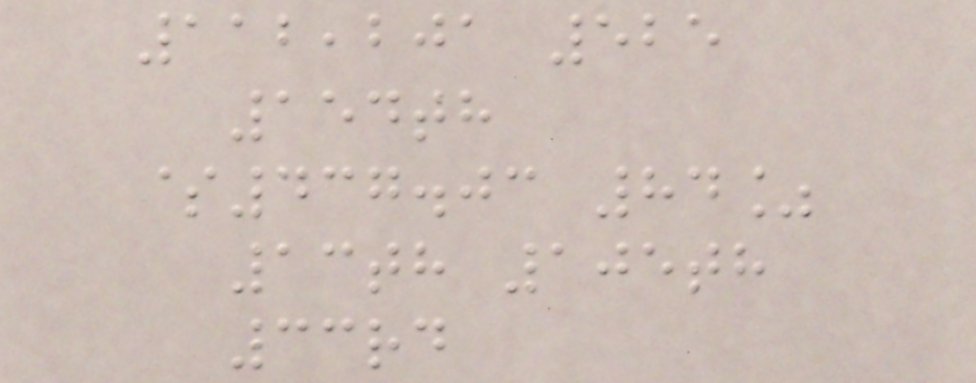112,201 525
154th
$437.03 84%
13th 105th
33rd
